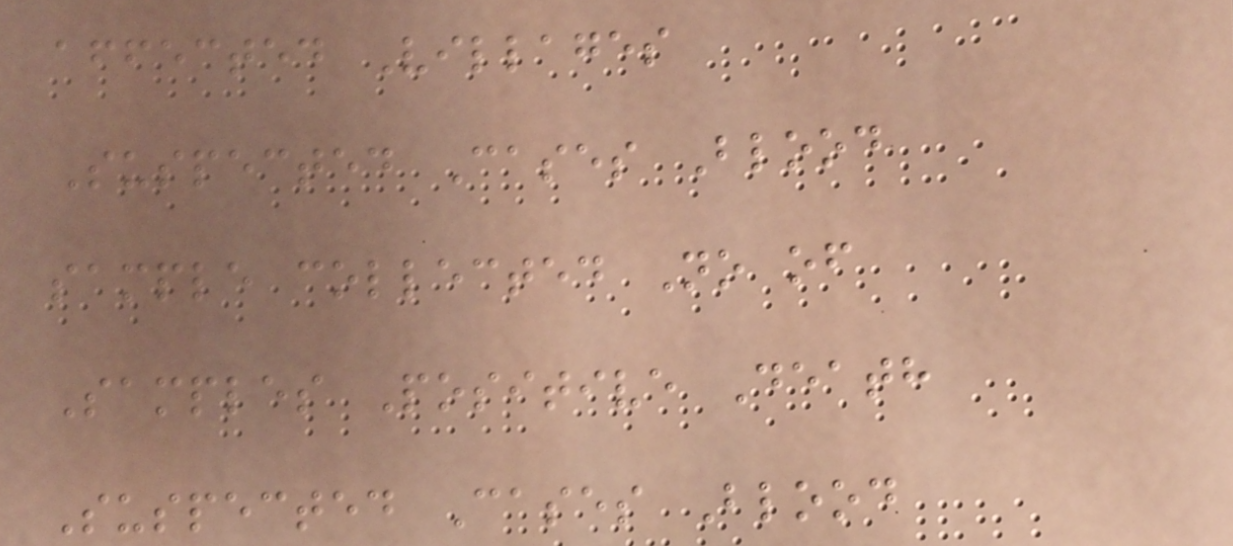affected Villages
Suspected Cases Blood
sample collected No of
Samples Positive Death
Suspected Cases Blood
